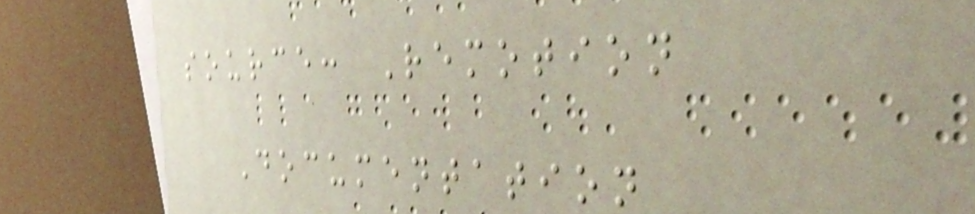source: Remotion
Documentation
